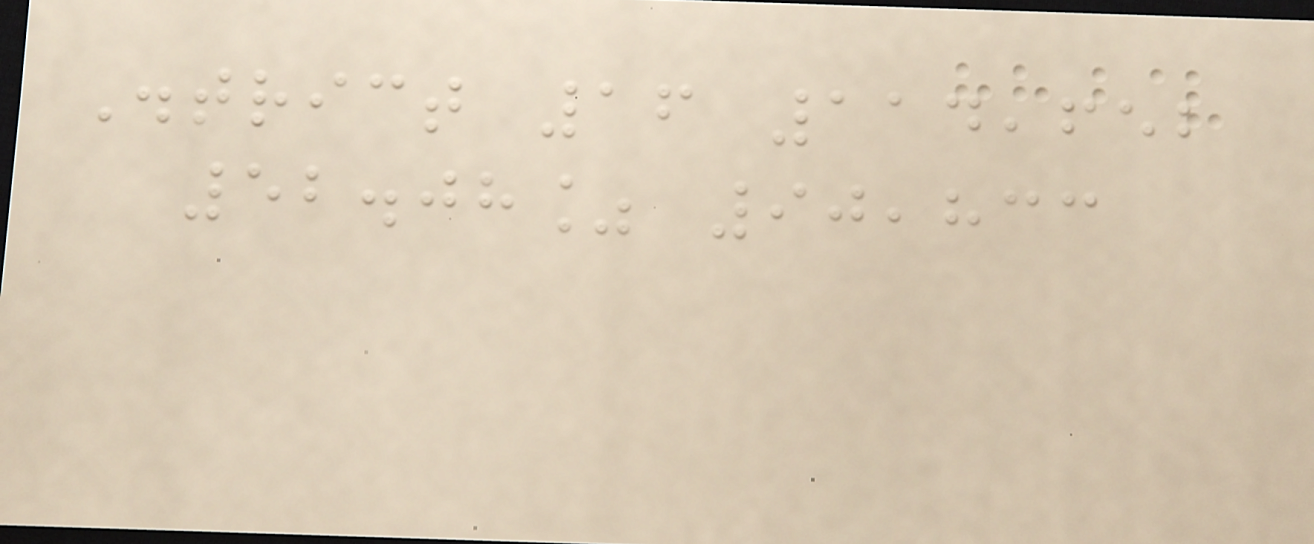District 16 114,652
52.08% 90,833
